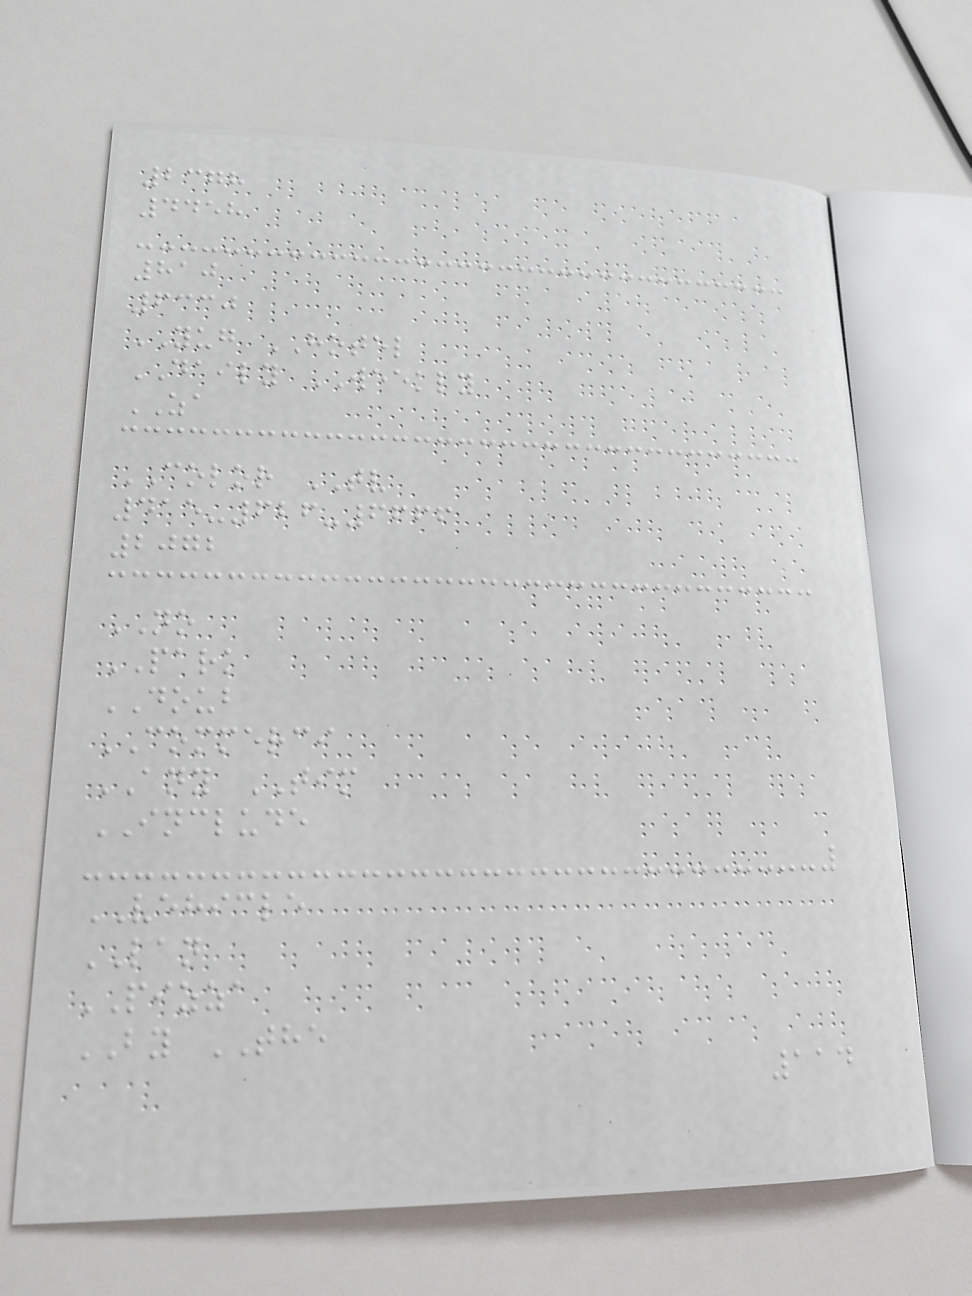2378
4458
810
6330
YUG HOTEL
DAILY WEEKLY
ZA
COLOR TV
415-626-6666
2072
NO
PARK
DOUB
COMMERCI
ANY TIM
INCLUDE
VEHICLE
LAN
PIZZA
BY THE
114
